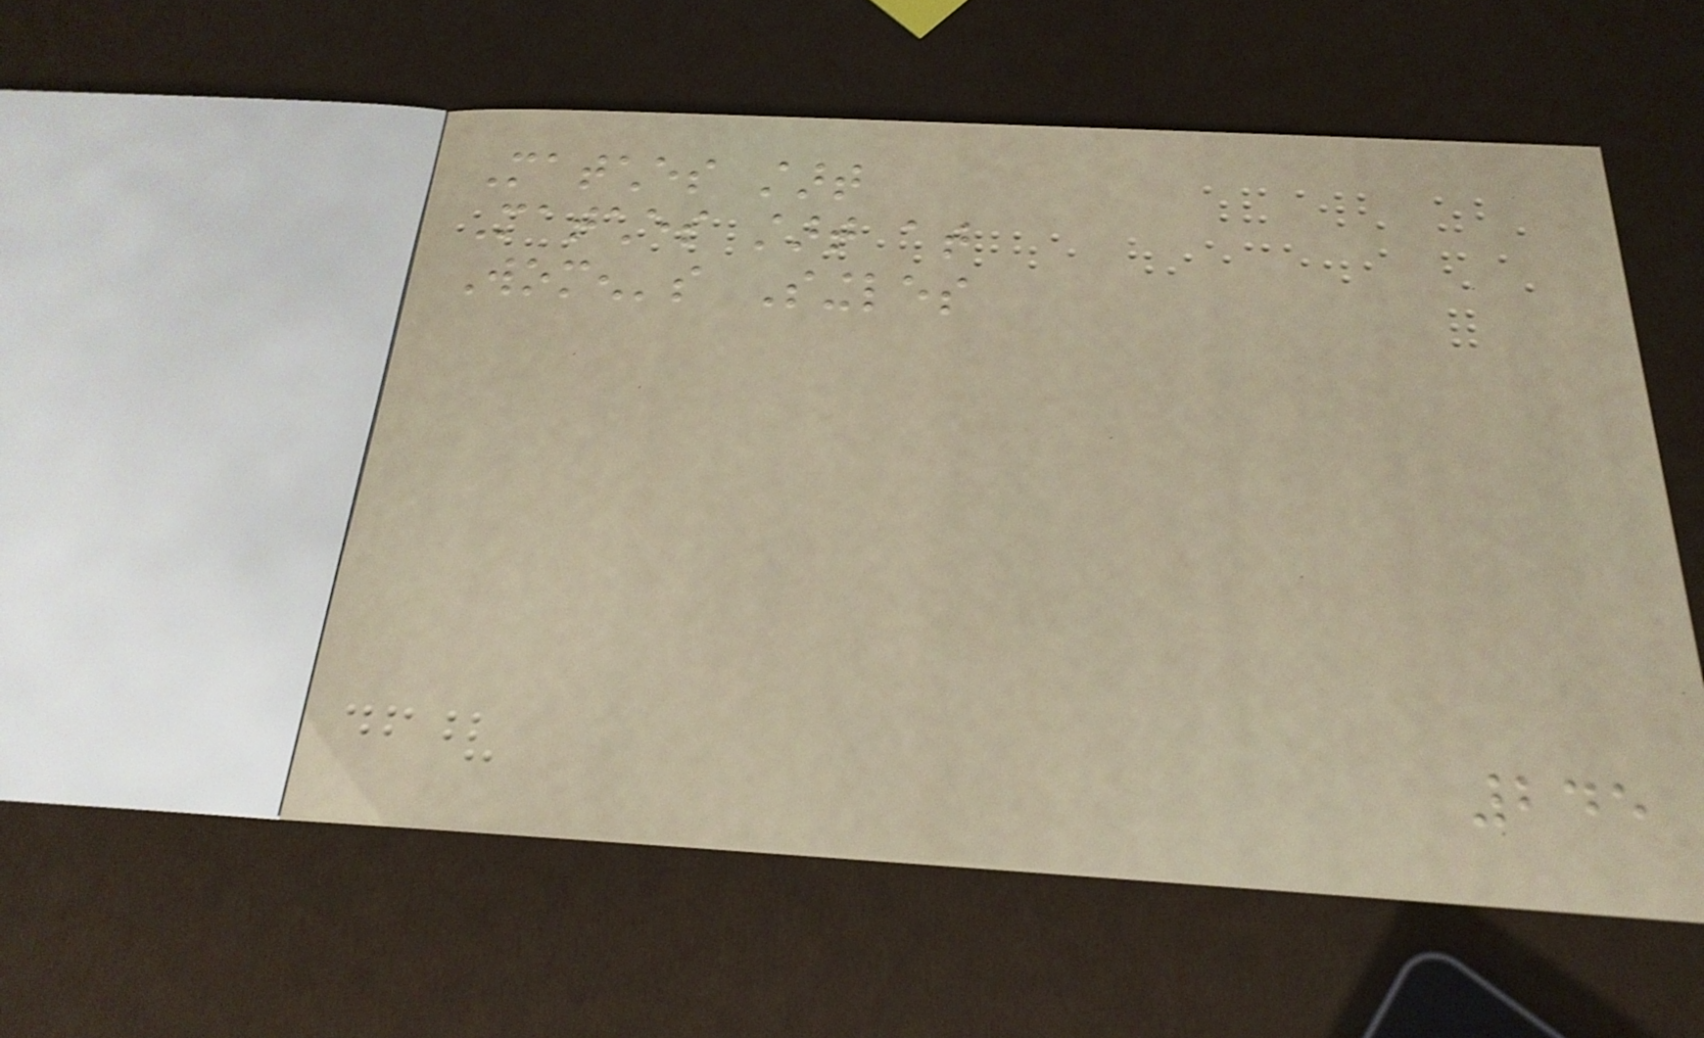Matches start
Matches start at
Women's Singles
245
